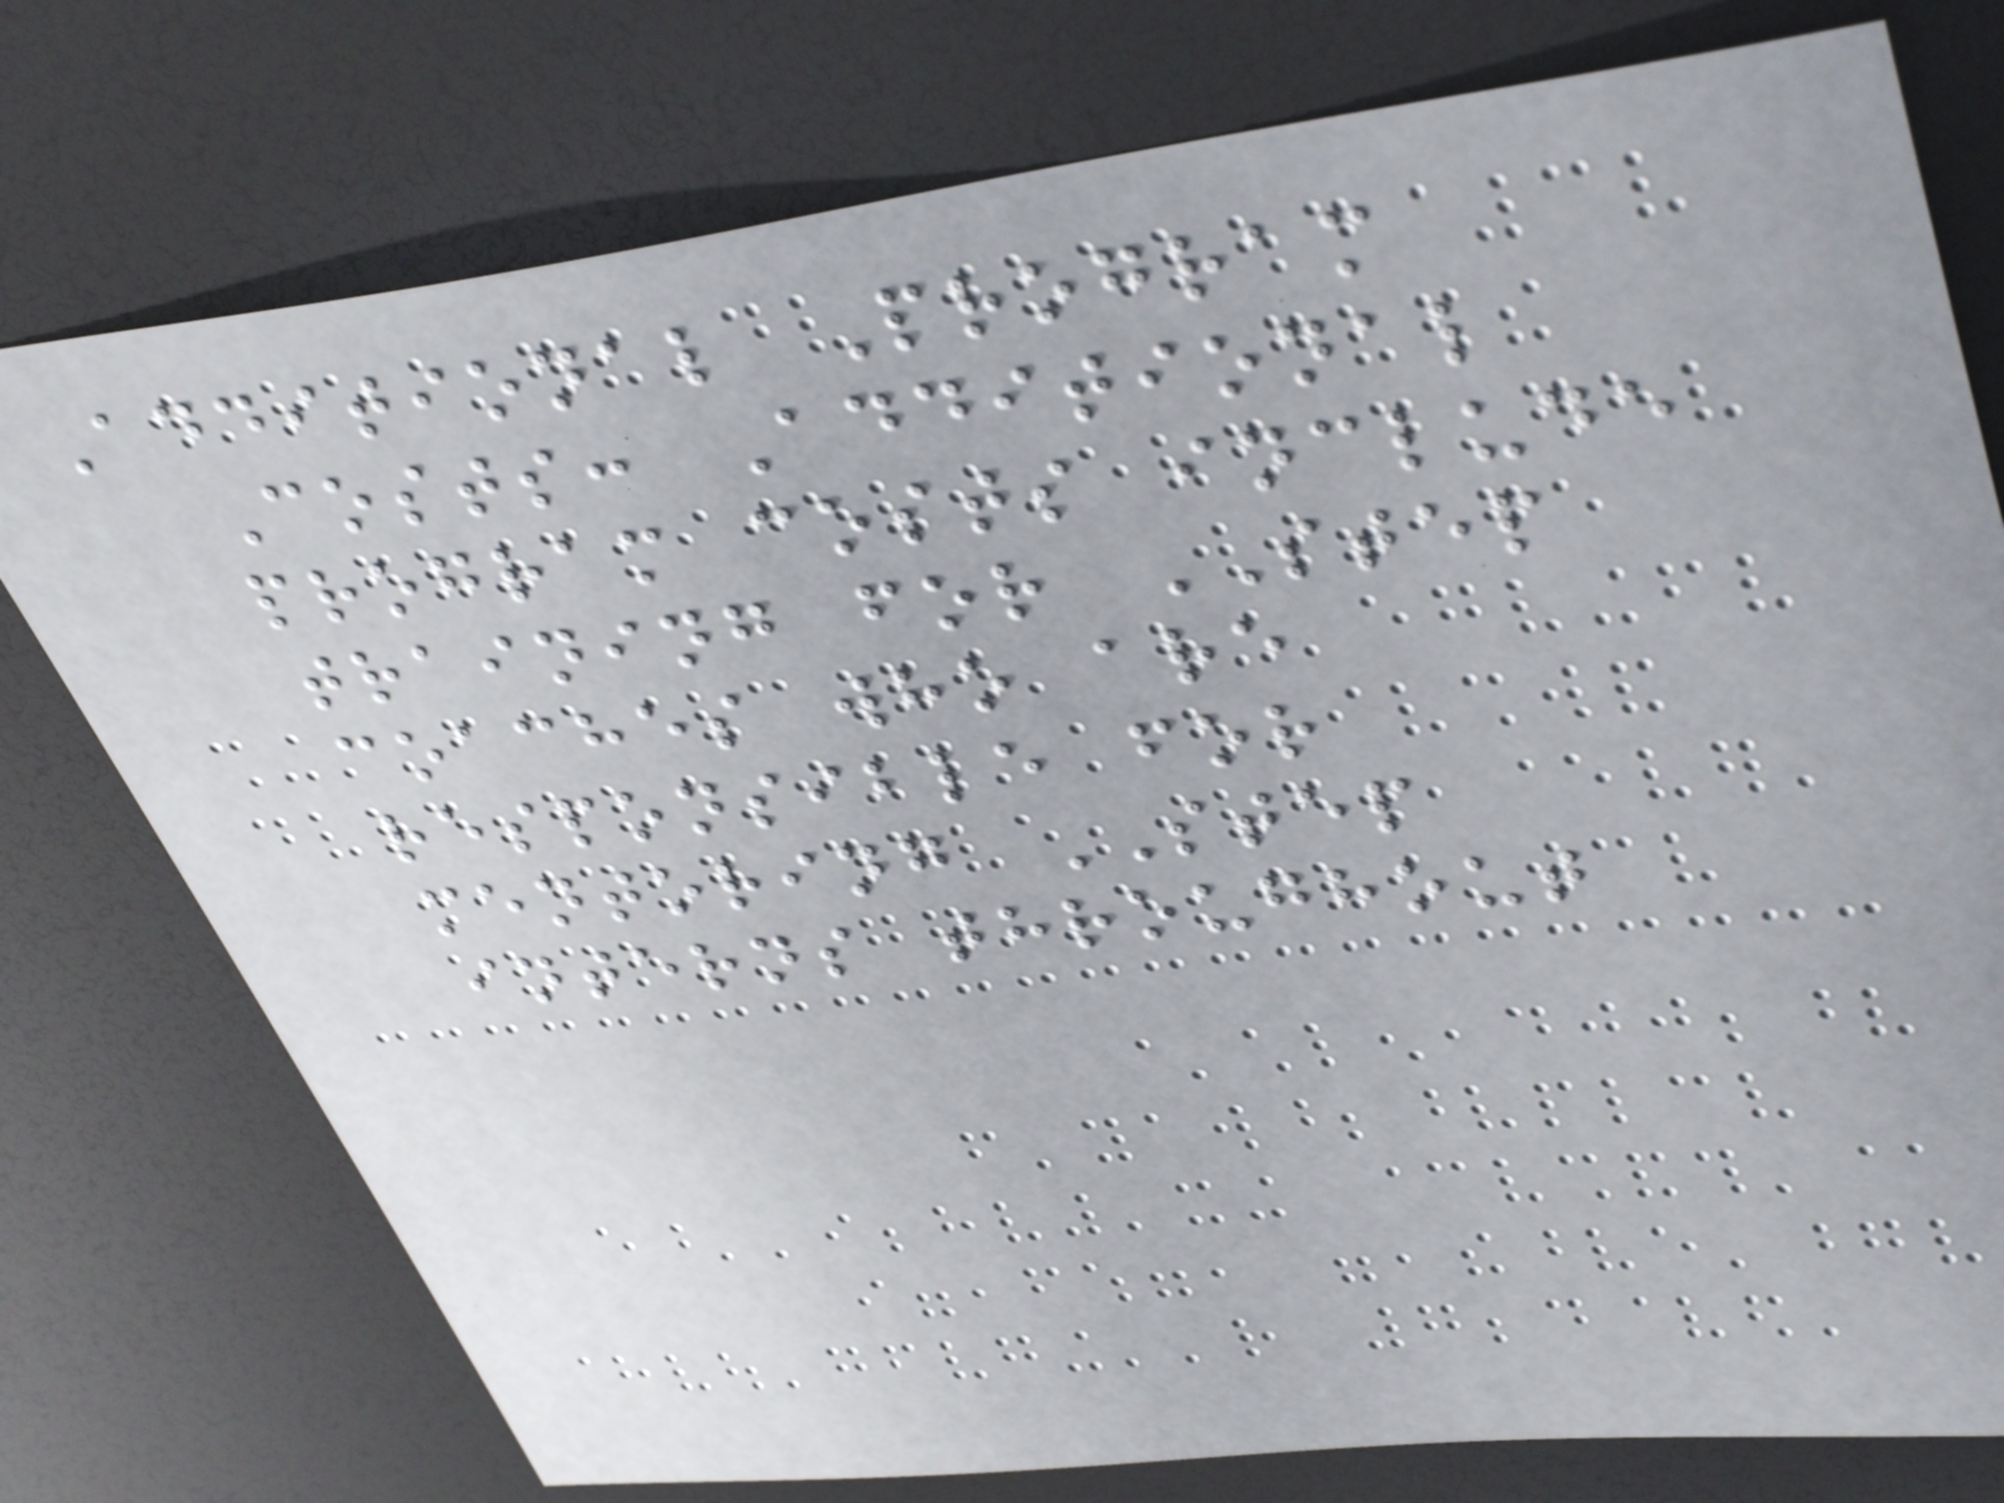Additional Program
Costs: Additional
program costs include
training for STEP
coaches who are
responsible for
mentoring STEP
interns throughout
